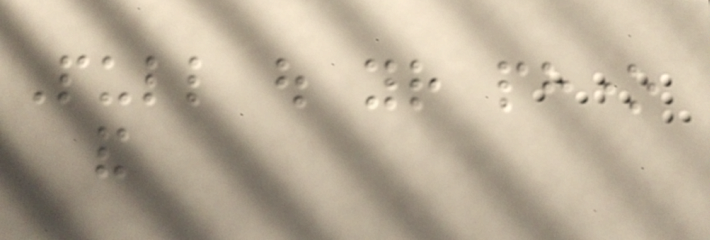Pull out your phone
and
